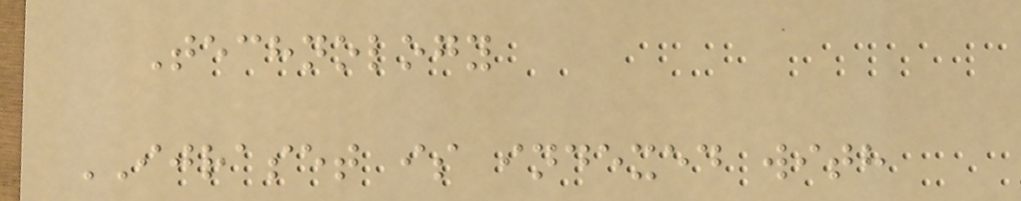Technology
IJRASET is indexed with
